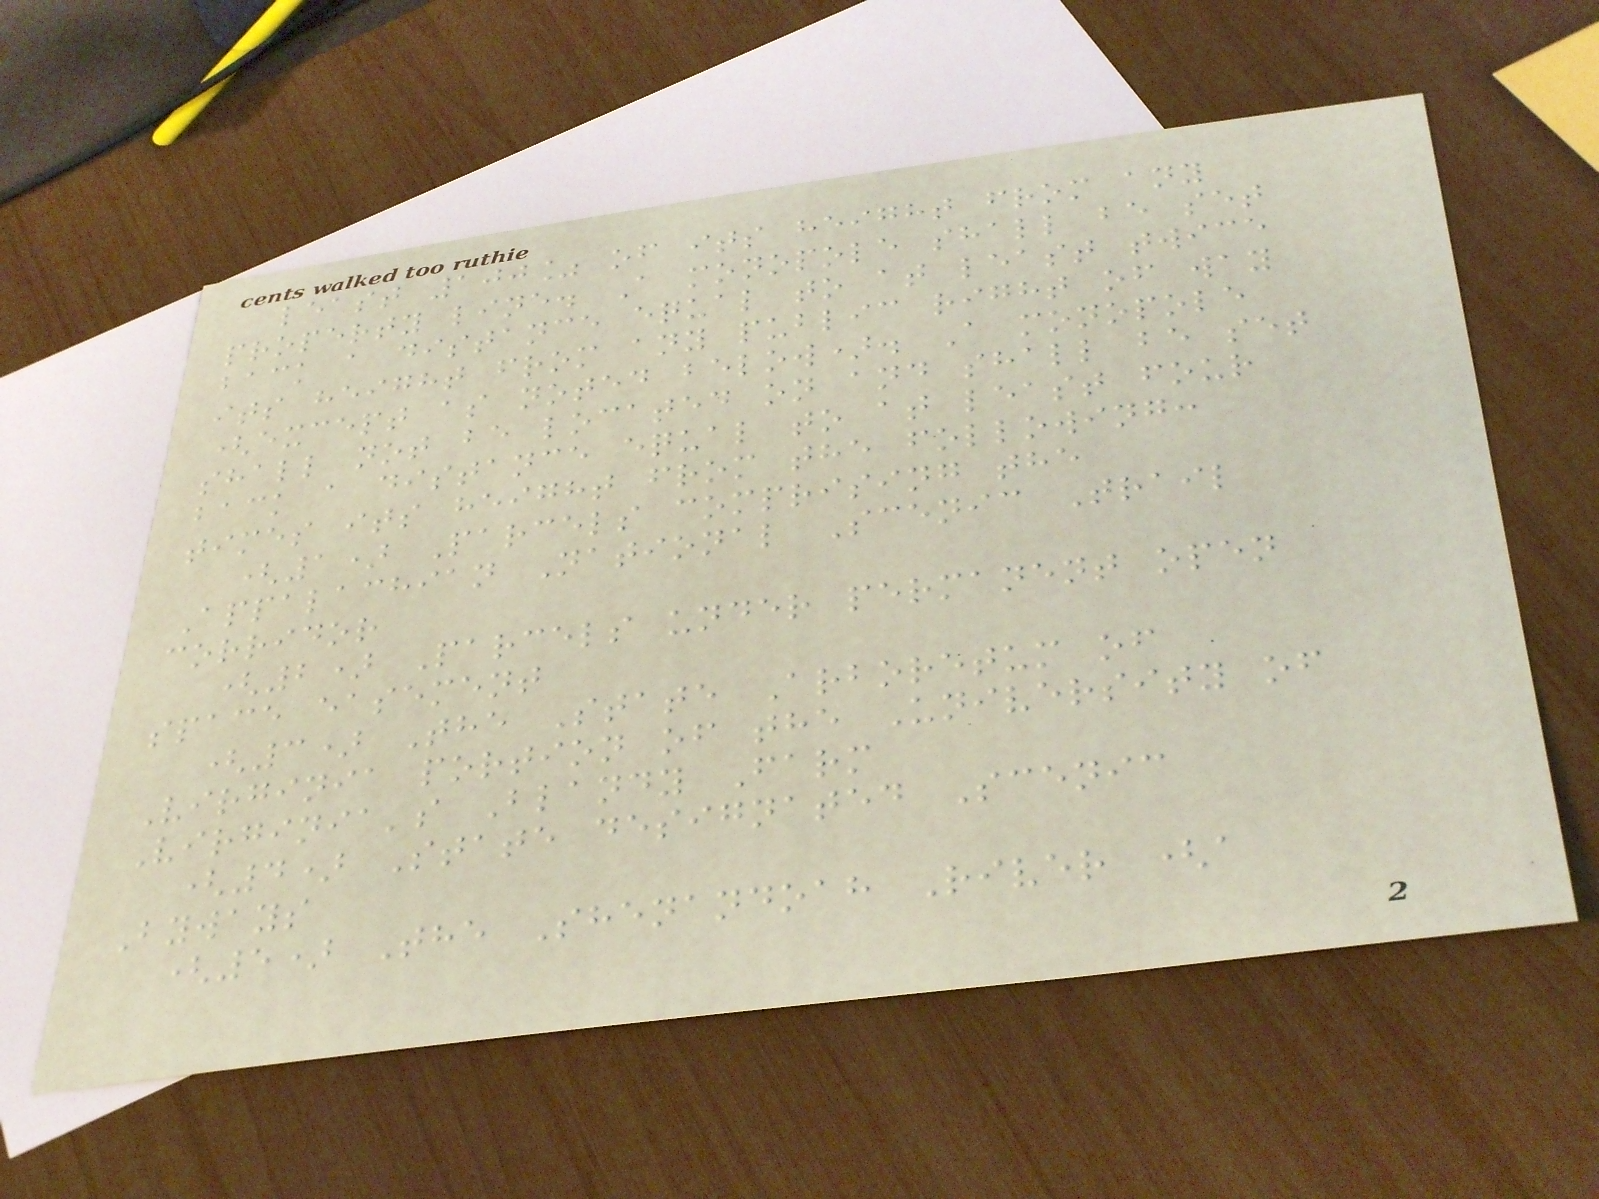least 100% of its height from any
property line. A monopole shall be set
back a distance equal to at least twice
its height from any public right of way
(except as noted below). A monopole
shall not be located on and shall be set
back a distance equal to at least four
times its height from the following:
(1) Parcels comprising the
Appalachian National Scenic Trail
corridor
(2) Parcels under permanent open
space easement
(3) The State Arboretum of
Virginia portion of the University of
Virginia's Blandy Farm
(4) State designated Scenic
Byways
(5) The Shenandoah River (a
